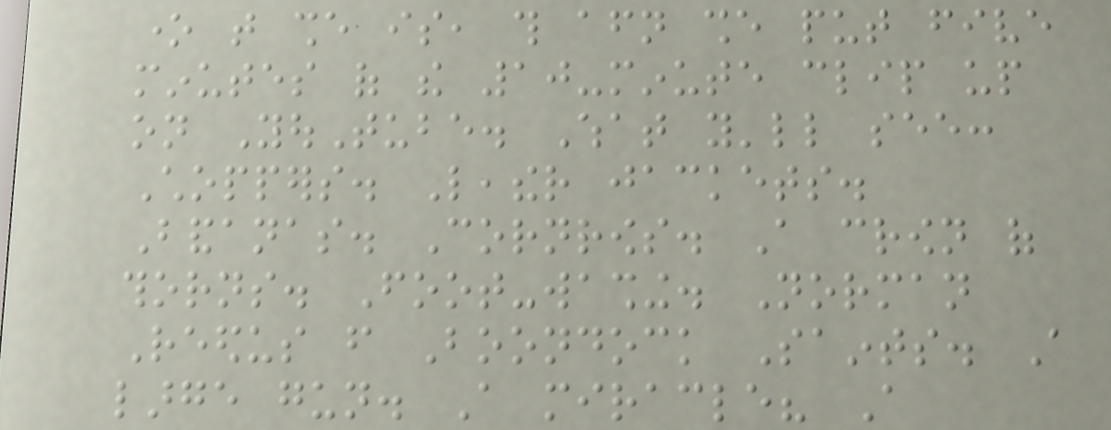one that she is, this afternoon she put five
minutes of the 10-minute clip up
on YouTube. What you'll see:
Choppers. Leather jackets.
Bandanas. Cornrows. A crown of
thorns. Foot-washing. Norman
Reedus from Boondock Saints. A
large gun. A miracle? A
